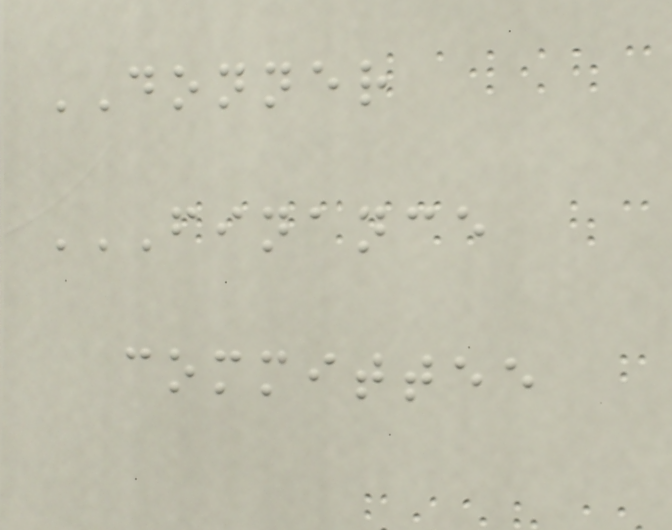DONNER
FINANCE
COMMITTEE
